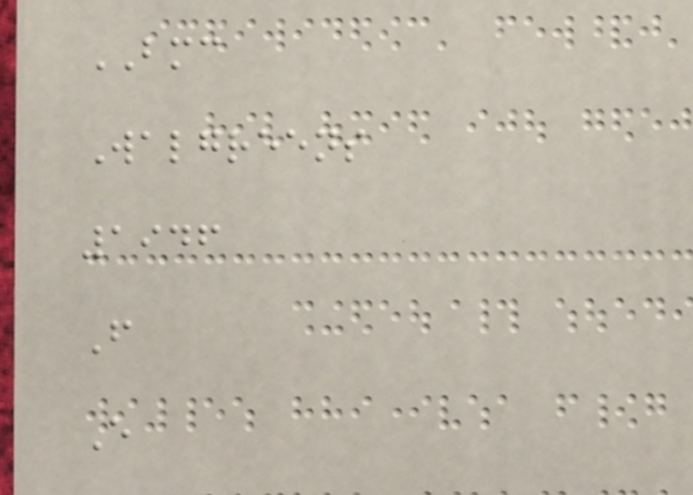BMC
Walgreens
1946
F
E
